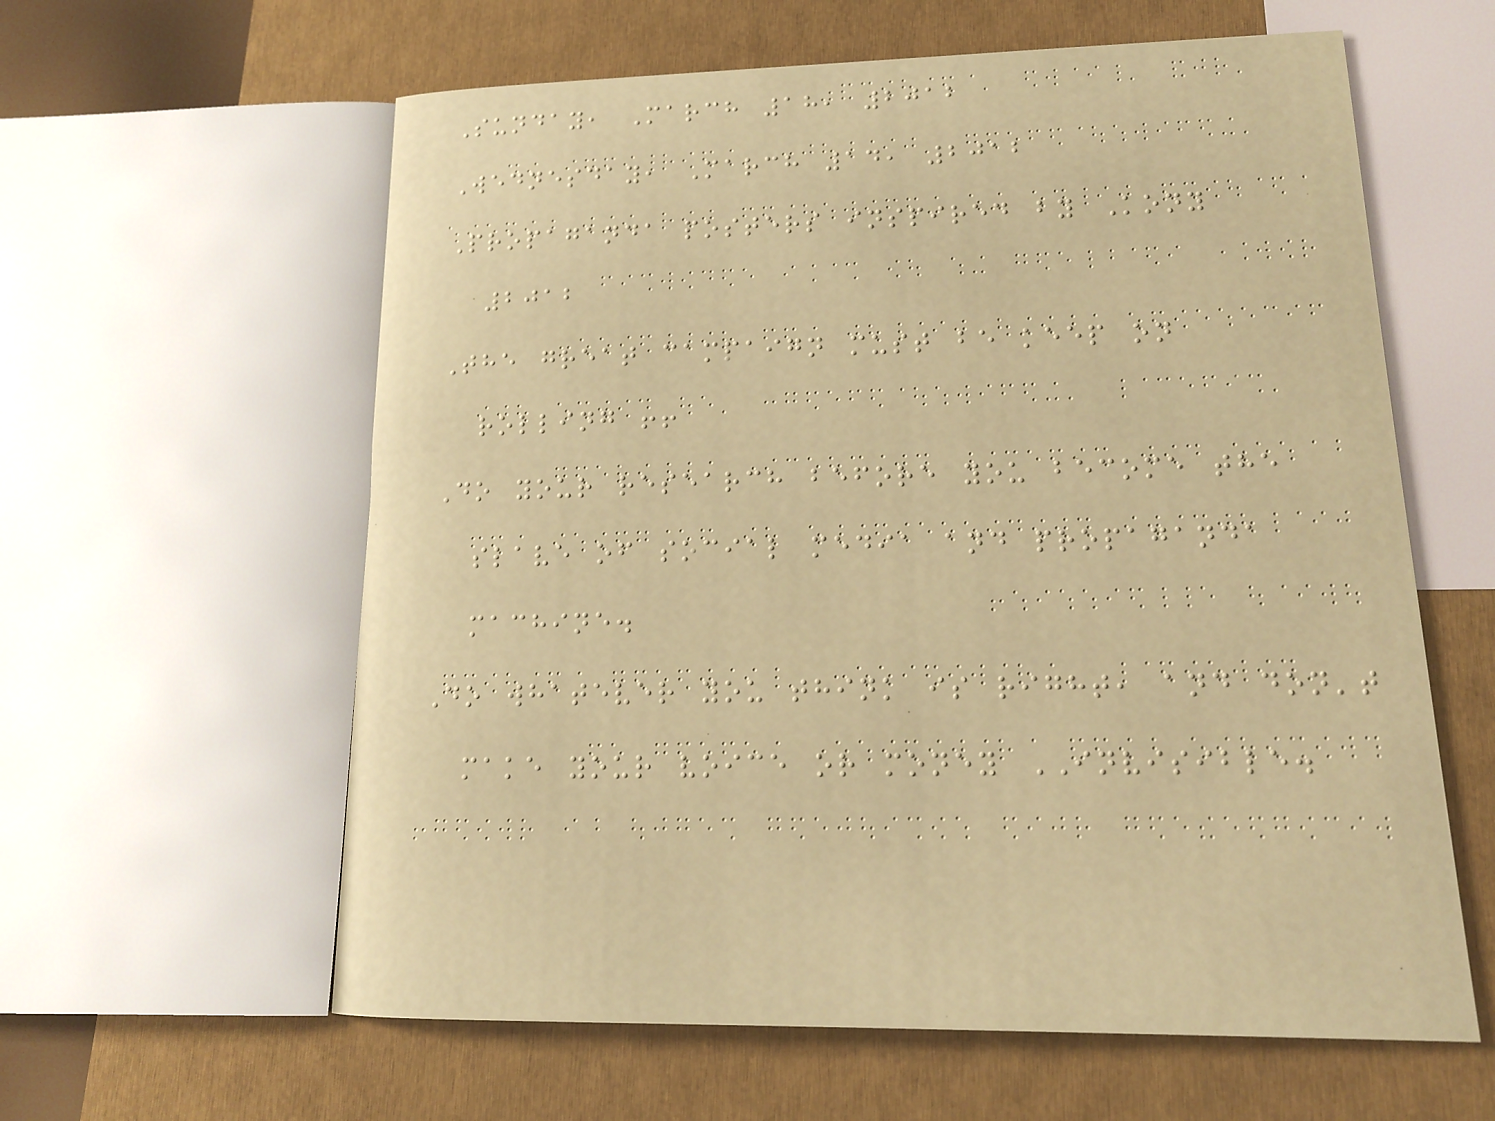Sunday, March 18, 2012
Wednesday, March 14, 2012
Propaganda posters inspired by Kony
2012
The great campaign must be keep on
rolling !!
Do your research before you become the
slave of social media and propaganda
machine.
Do whatever you think is right, and don't
make your voice or money INVISIBLE.
